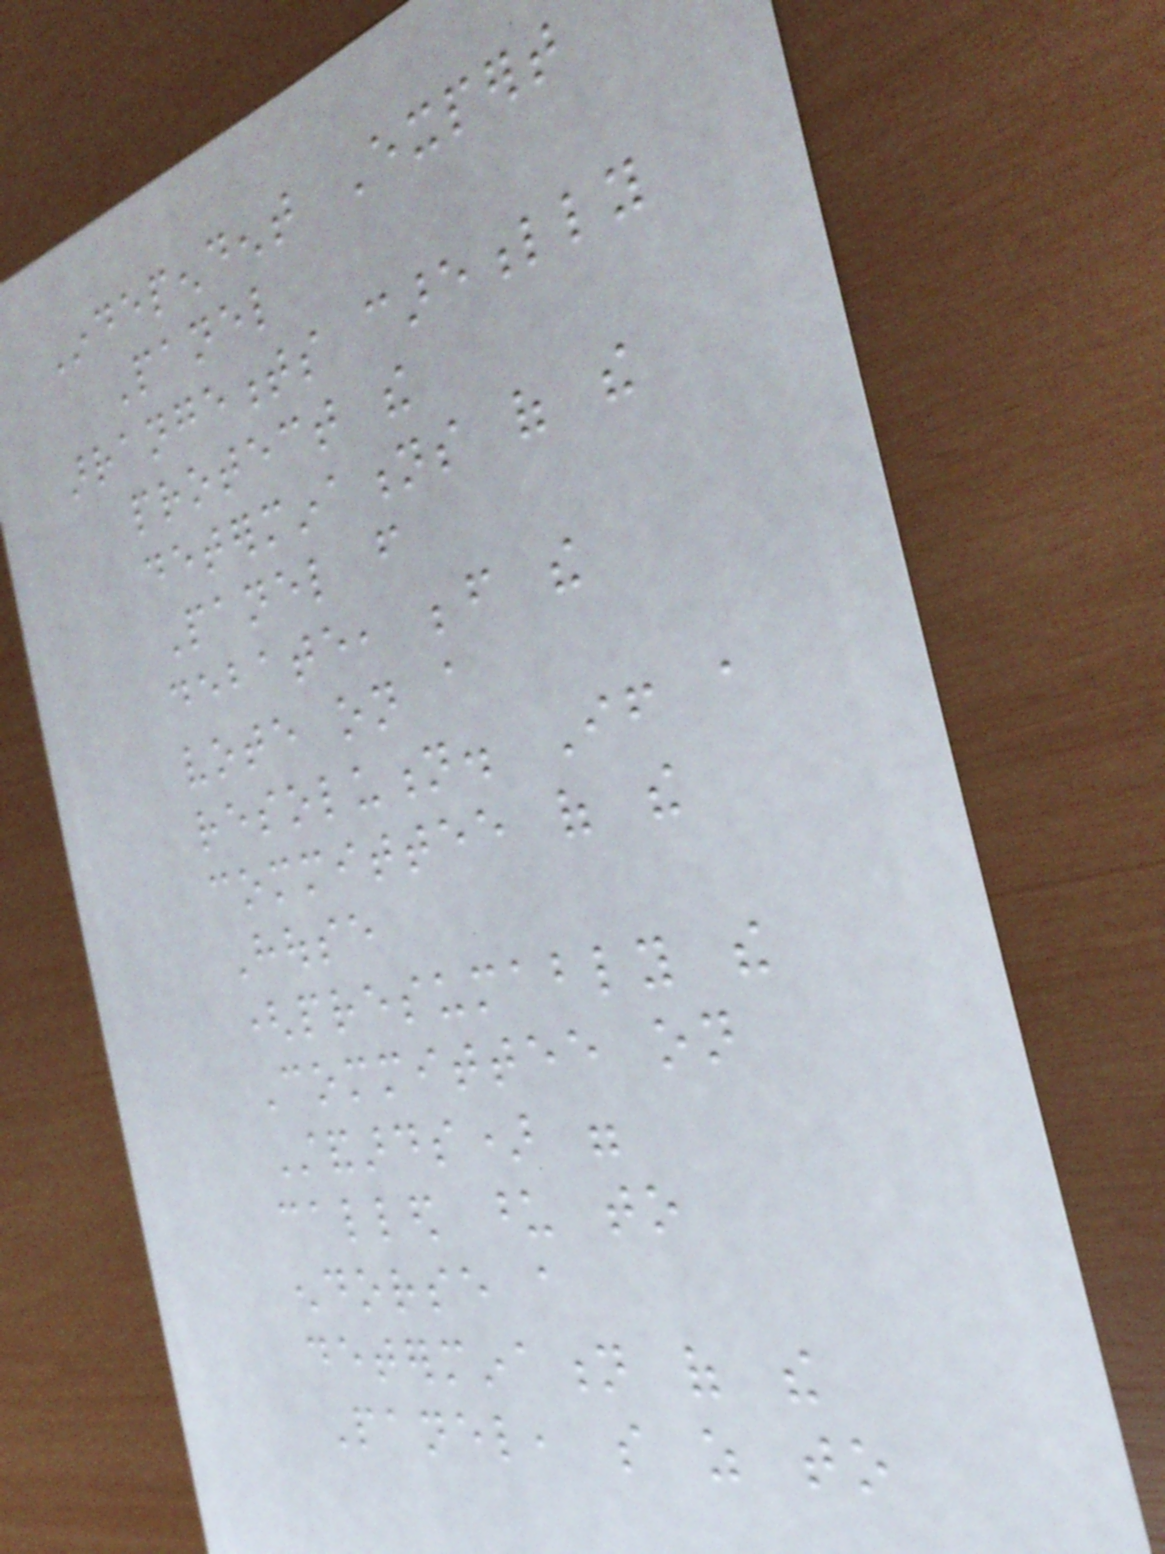Independent Expert
Panel
arrangements carefully
protect the
determinations of the
Panel from
debate, before the
vote on a
resolution. If a
committee of the
House
(presumably the
Committee on
Standards) were
called upon to
endorse a
determination of the
Panel, so as to
